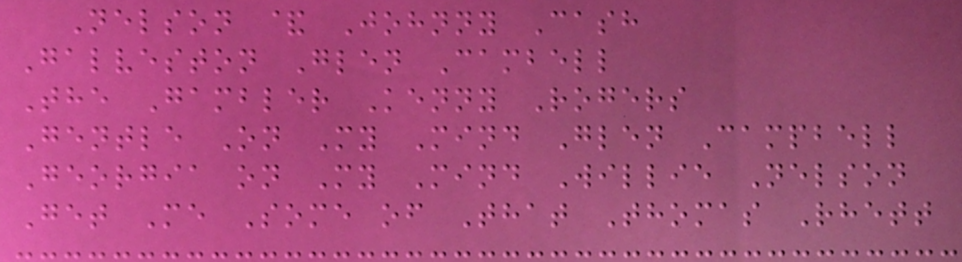Nelson & Johnny Cash
Galveston Glen Cambell
The Gambler Kenny Rogers
Gentle On My Mind Glen Campbell
Georgia on My Mind Willie Nelson
Get Me Some of That Thomas Rhett
